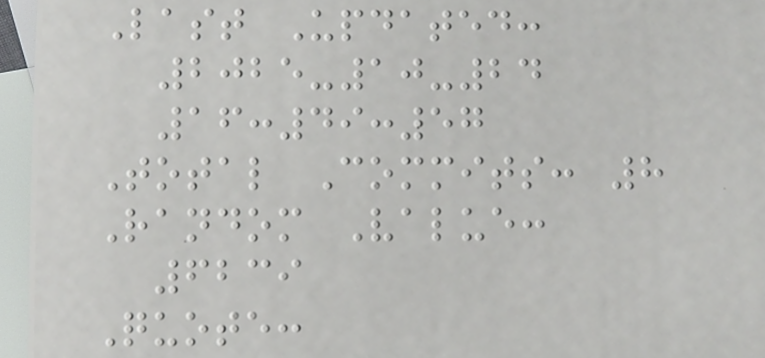Last Updated:
2025-10-24
16:49:57
Total Commits: 8
Random Value:
6239
Quote:
